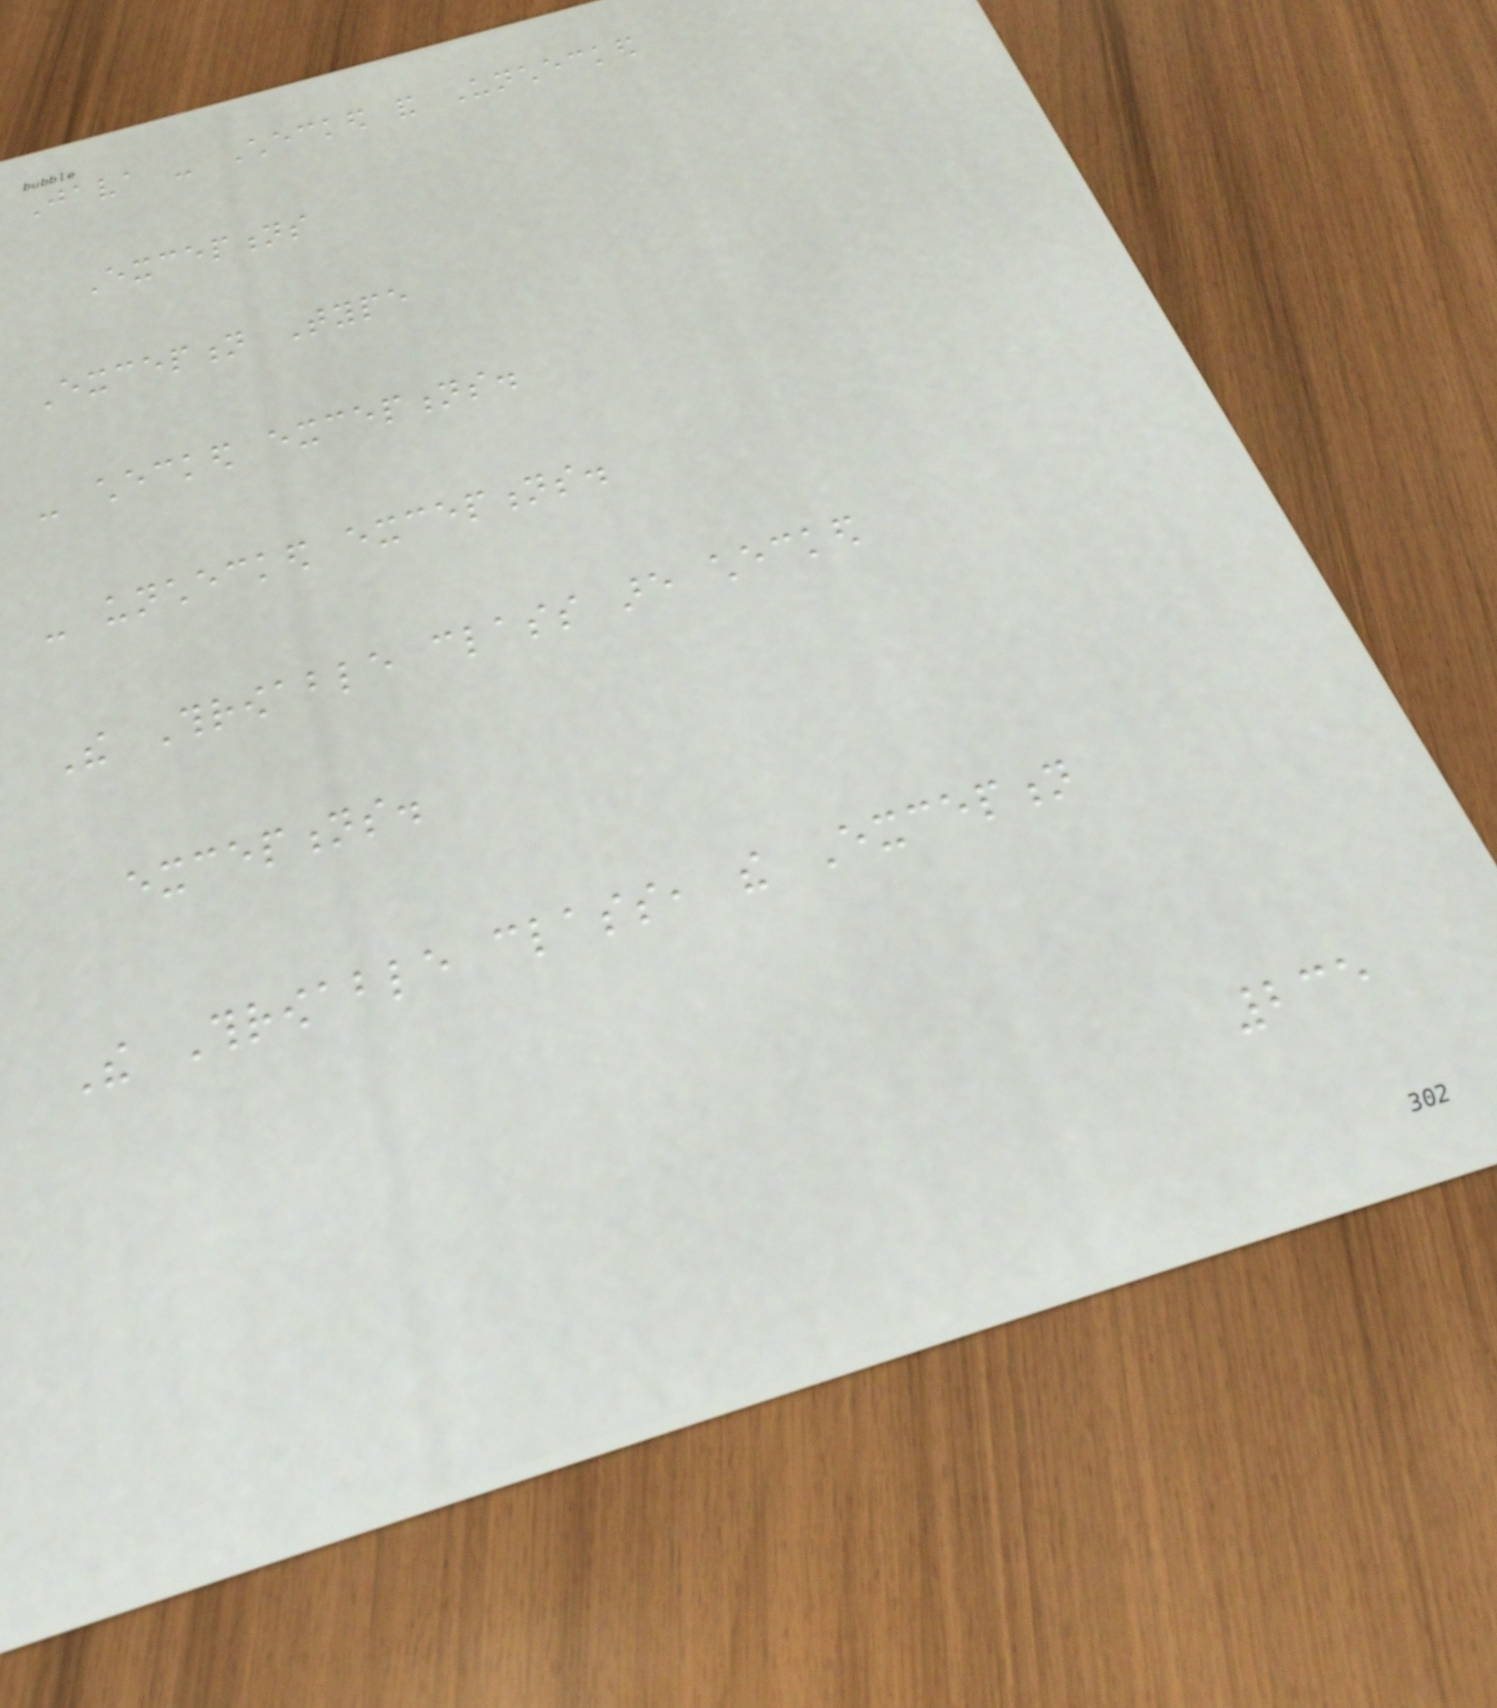Java - Checked and Unchecked
Exceptions
Exception Type
- checked exceptions.
- unchecked exceptions.
The Throwable class are checked
exceptions.
The Throwable class, the Exception
235
